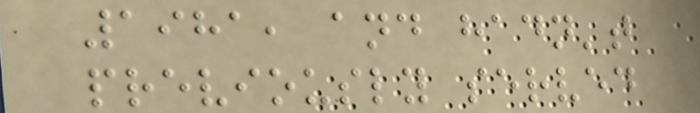1981, and hadn't
previously served
